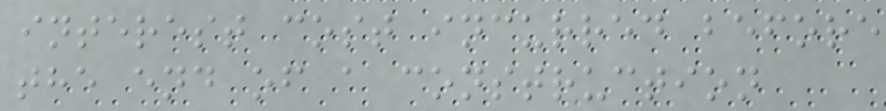interest cost incurred before
the end of a construction
